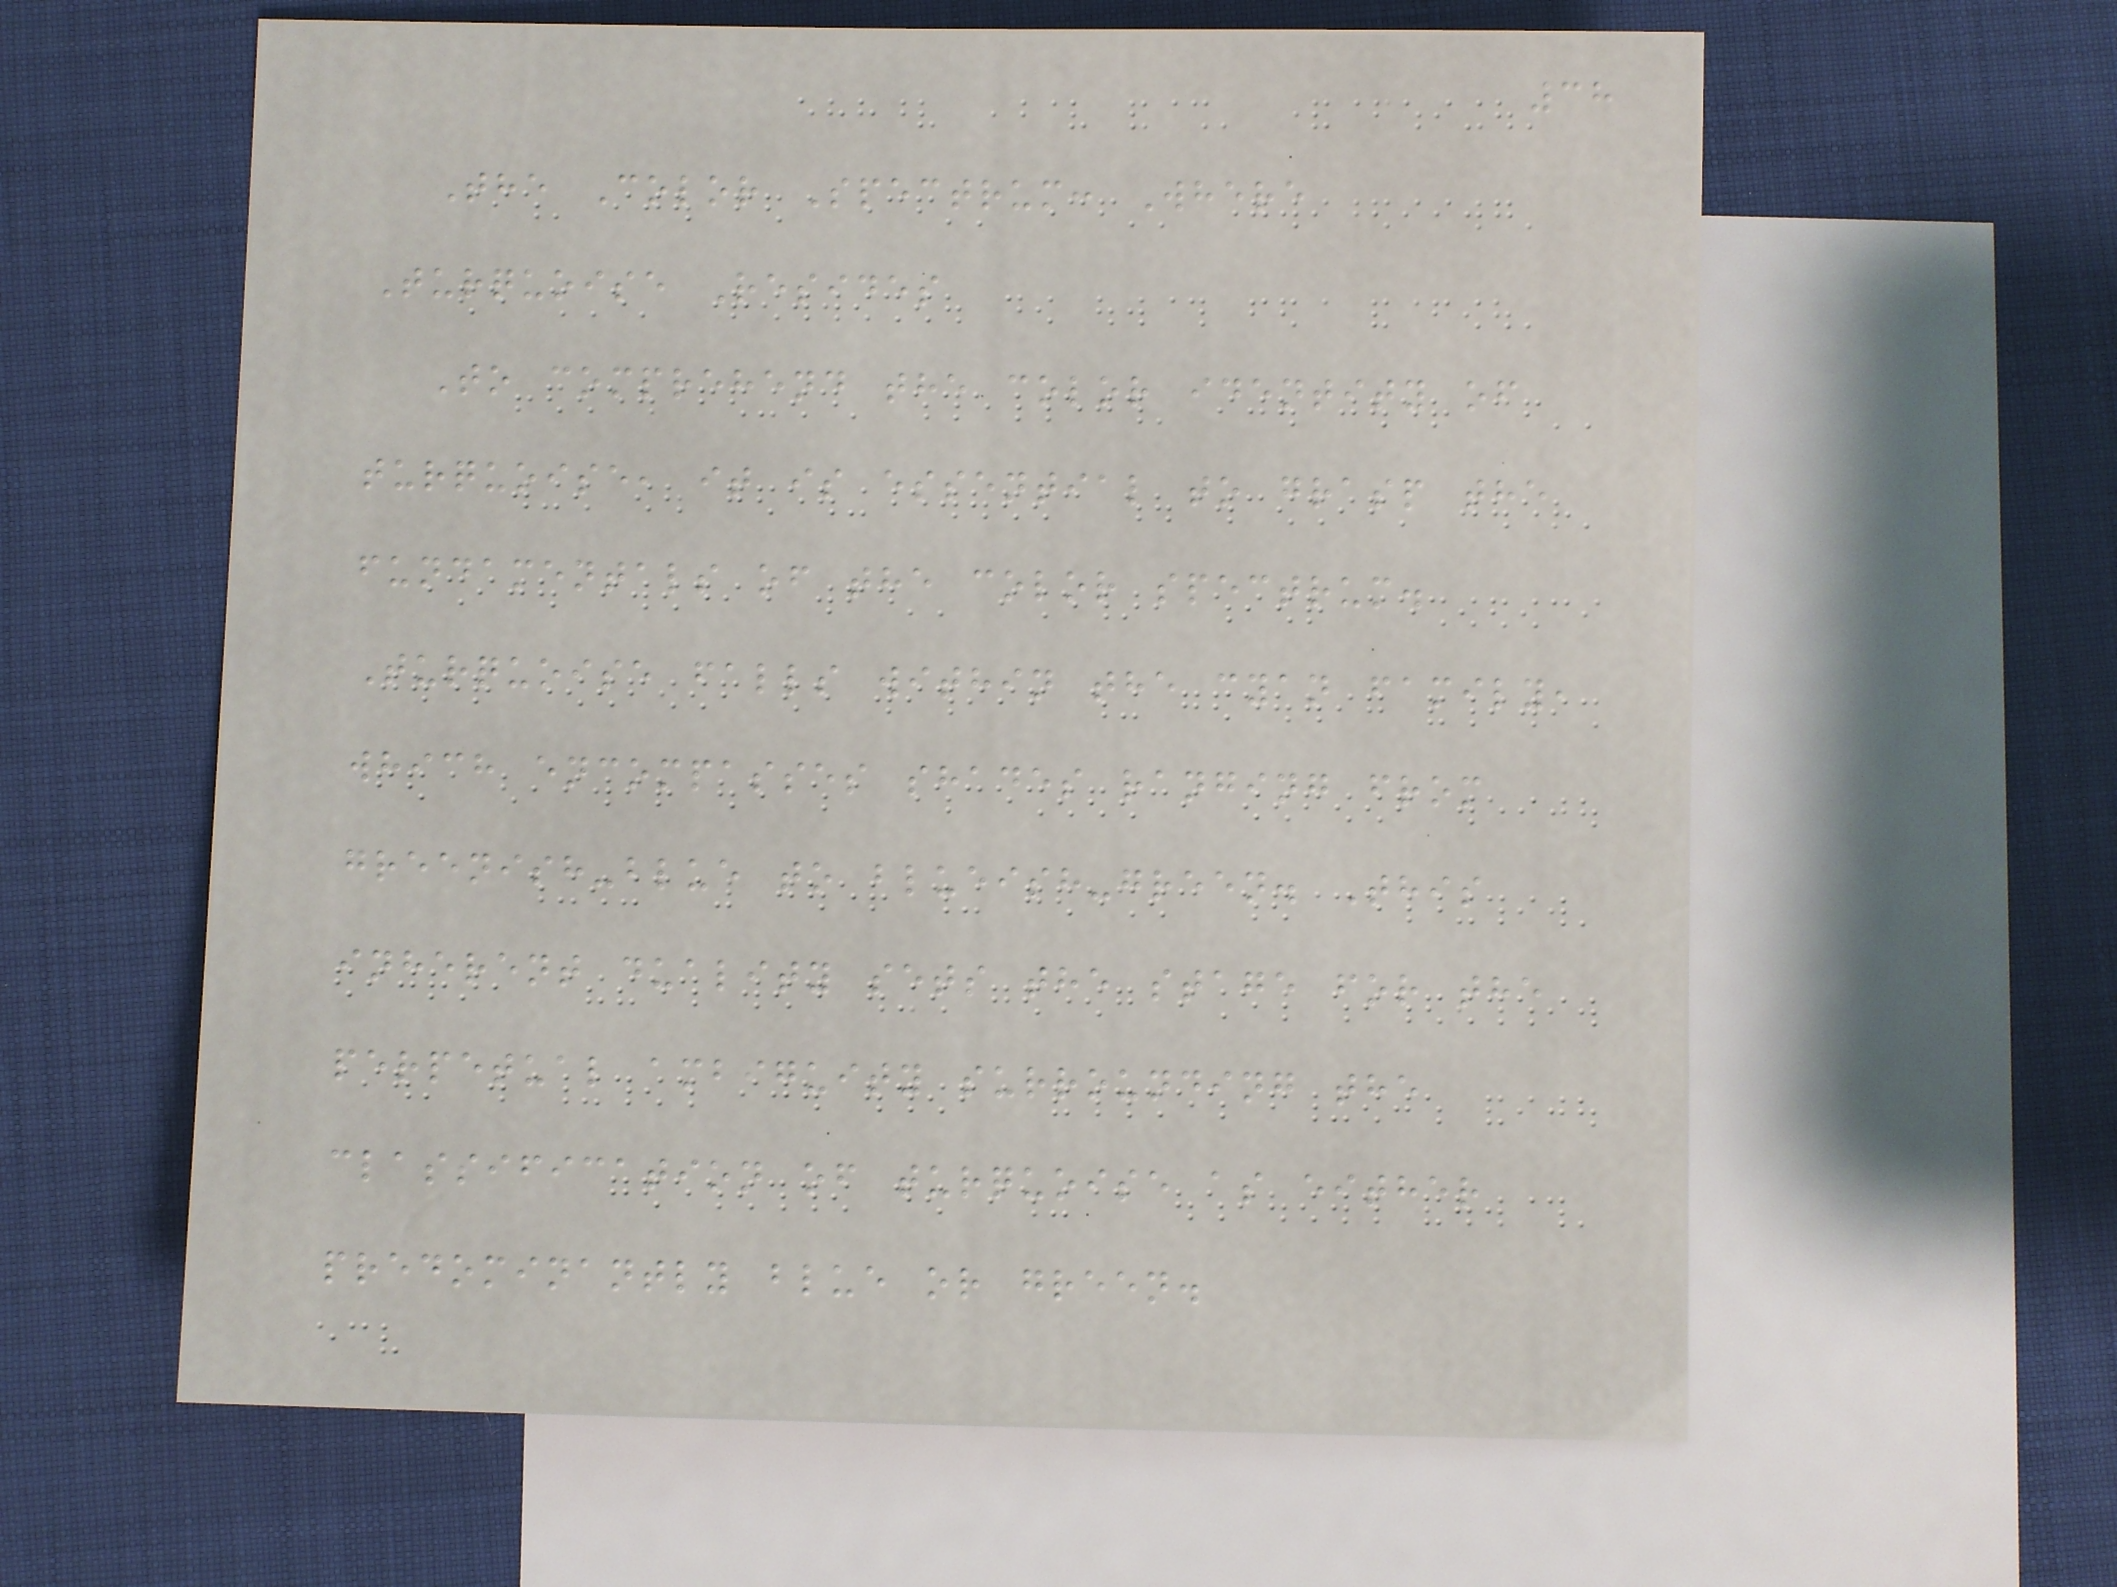38
The Color Spectrum: Where
Turquoise Resides
To comprehend the color identity of
turquoise, it is essential to grasp the
fundamentals of the color spectrum.
Turquoise falls within the cyan family,
which encompasses shades ranging from
greenish-blue to blueish-green. This
inherent duality sets the stage for the
perpetual ambiguity surrounding the
classification of turquoise as either
predominantly blue or green.
